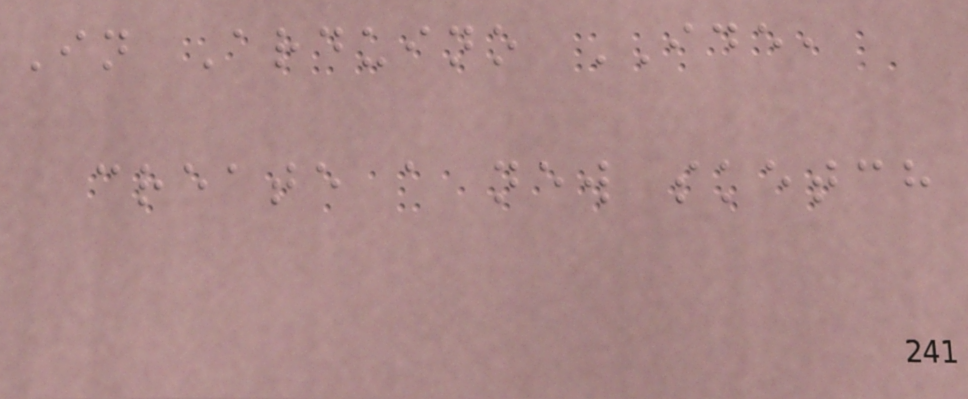In Arduino IDE,
create a new sketch
